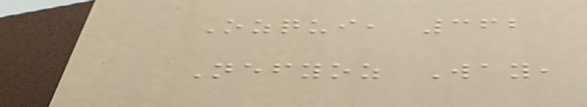Ozqui, 362
Nefyoz Way,
